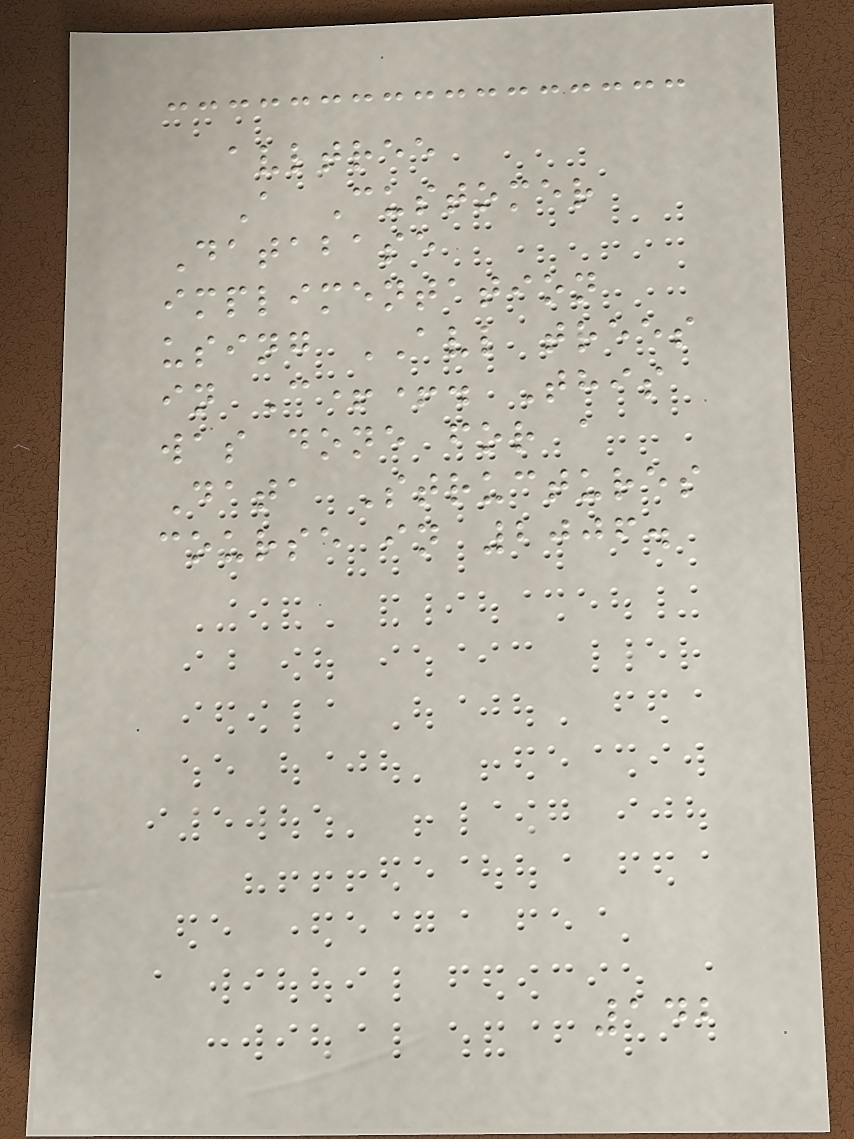avltree
A Customer
Database
implimentation
using AVL trees
in C++. This
was done for a
Data Structures
course in 2006.
142
